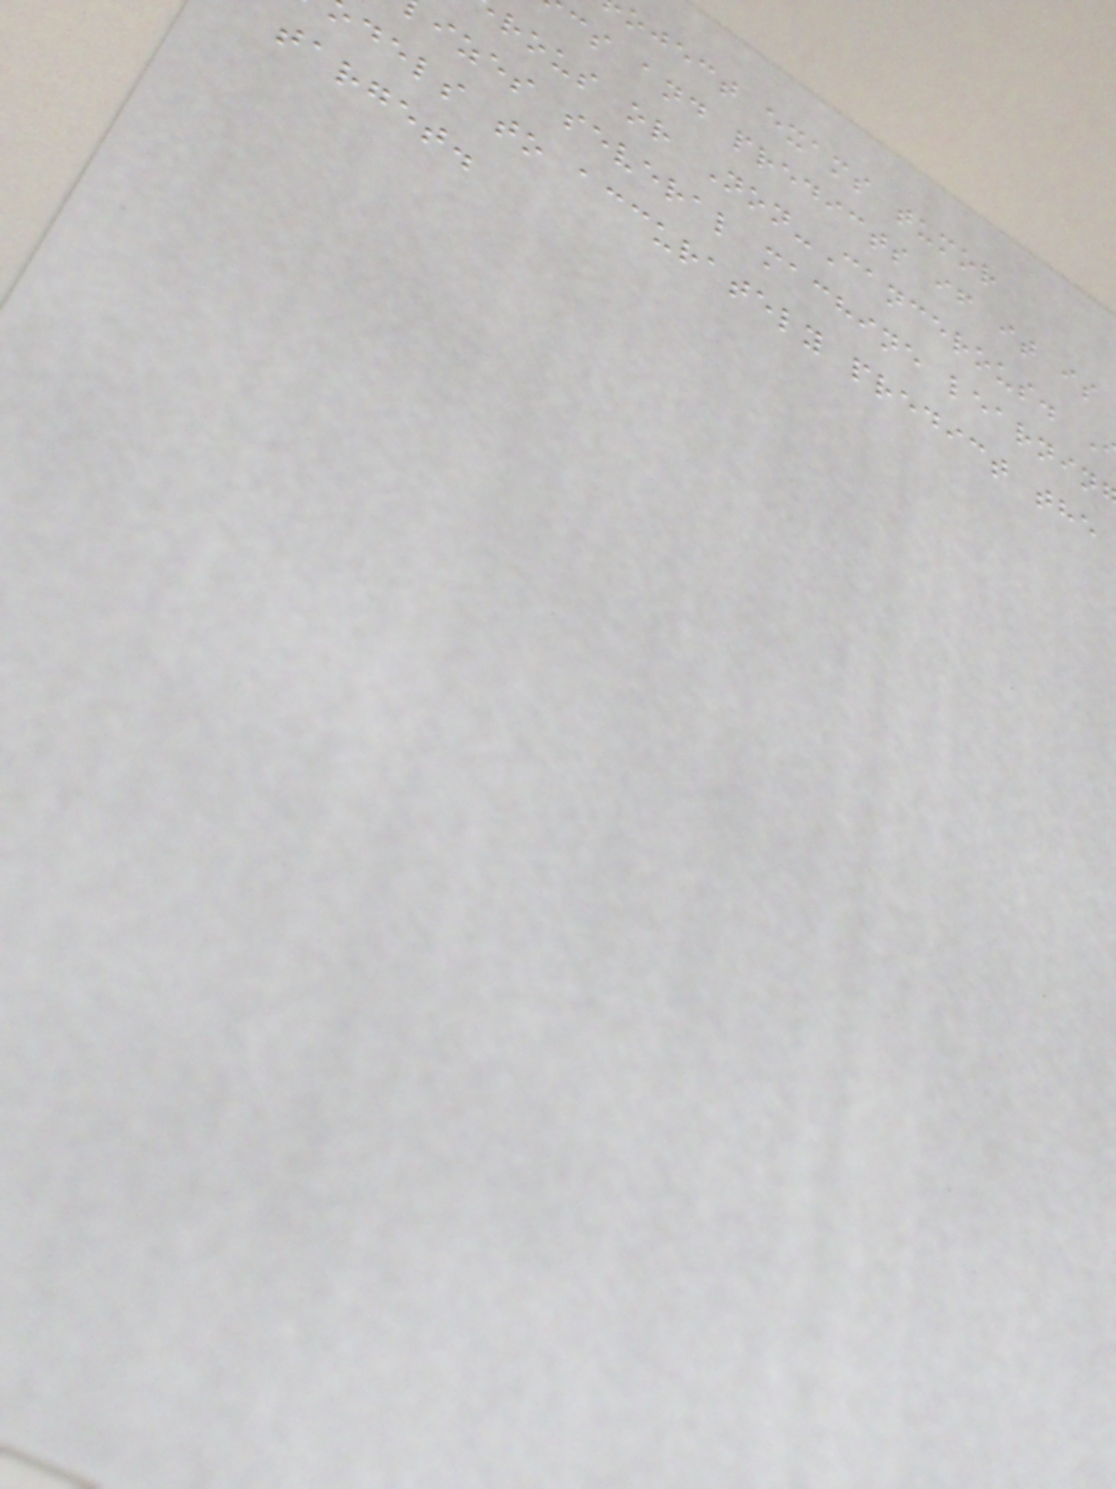oject exams tumor
cs and predicts if it is
rous or Non-Cancerous.
izes several machine learnin
dels to accurately predict the
target.
